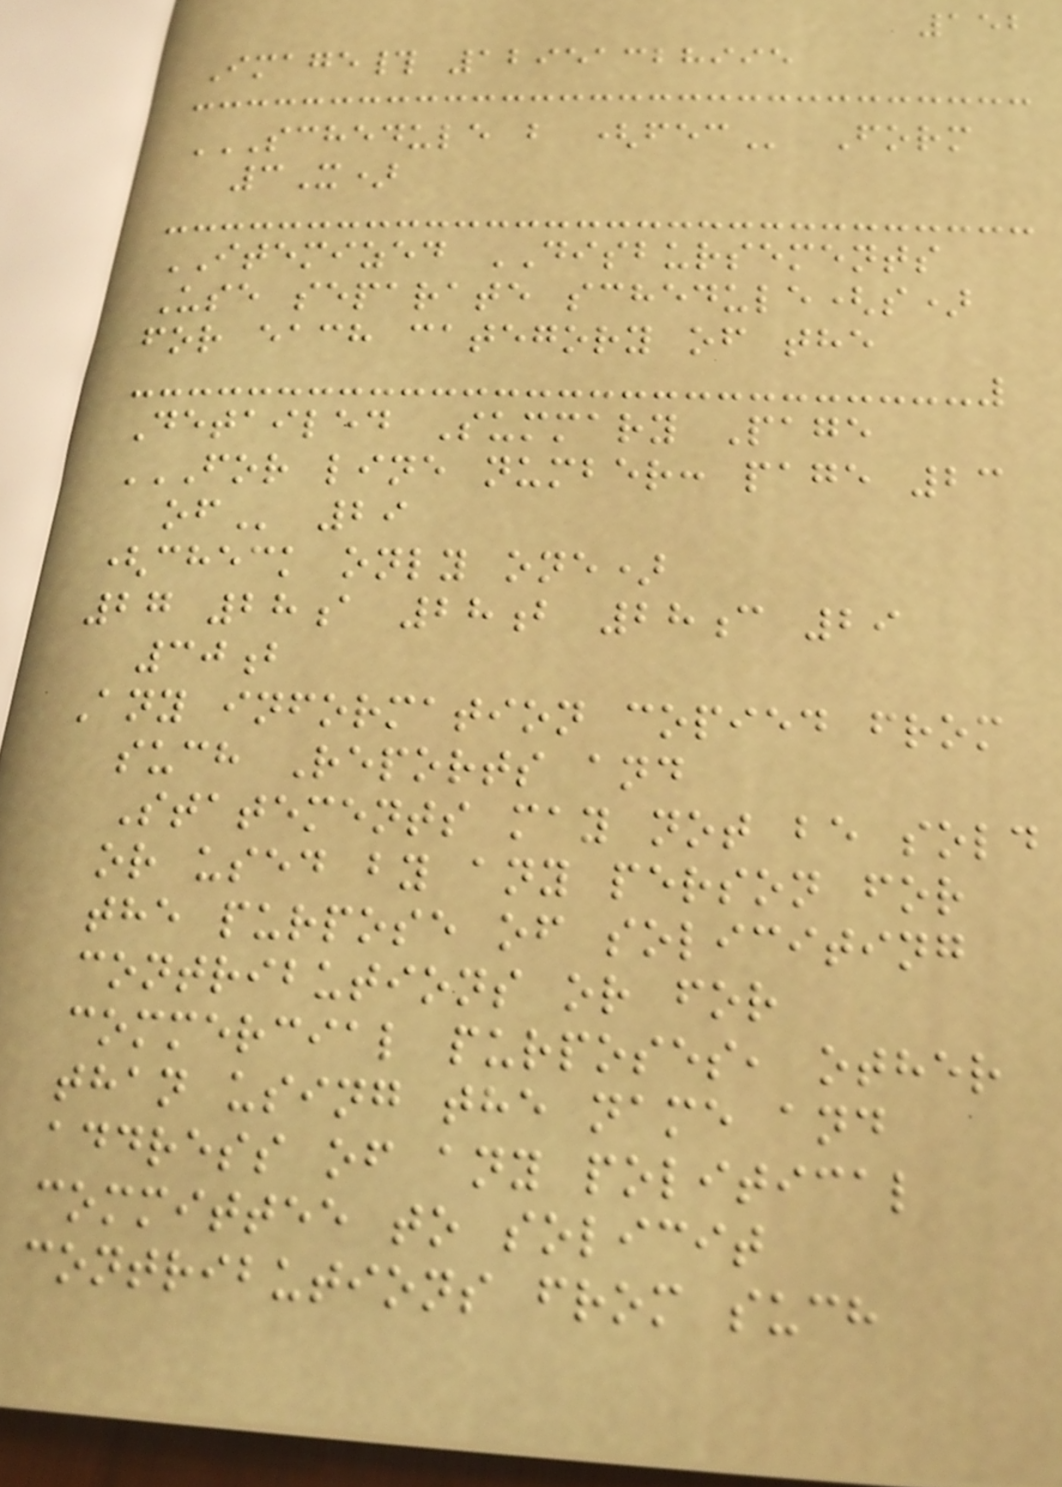152
Image# 12951328995
SCHEDULE B (FEC Form
3X)
ITEMIZED DISBURSEMENTS
Use separate schedule(s)
for each category of the
Detailed Summary Page
FOR LINE NUMBER: PAGE 23
OF 29
(check only one)
27 28a 28b 28c 29
30b
Any information copied from
such Reports and
Statements may not be sold
or used by any person for
the purpose of soliciting
contributions or for
commercial purposes, other
than using the name and
address of any political
committee to solicit
contributions from such
